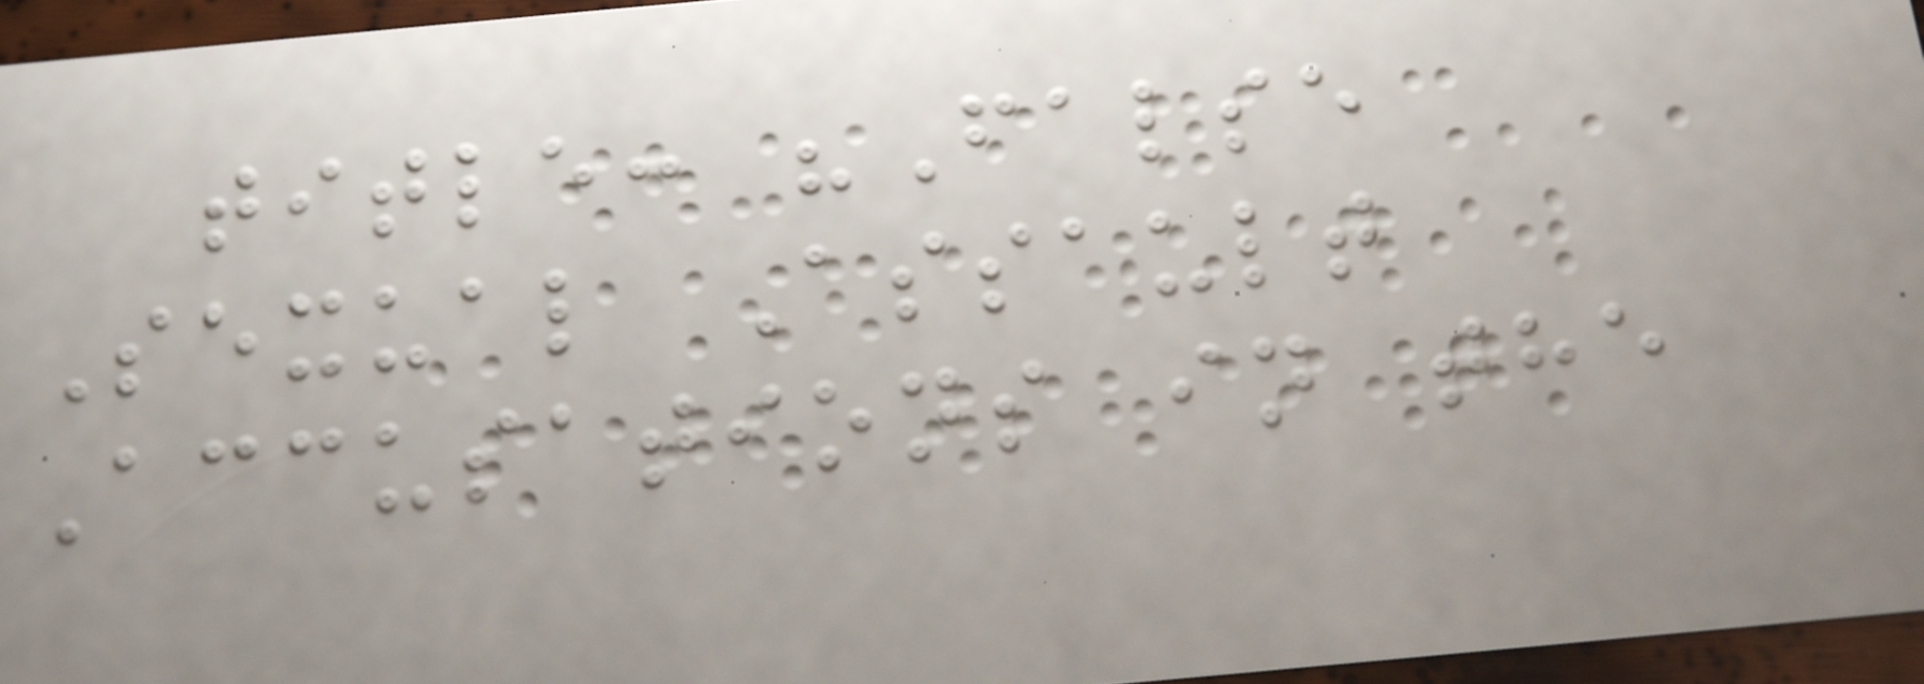title: "False
Sexual Assault
Accusations in the
